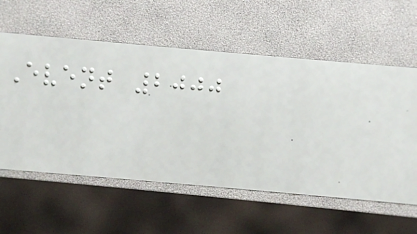Event 2000
